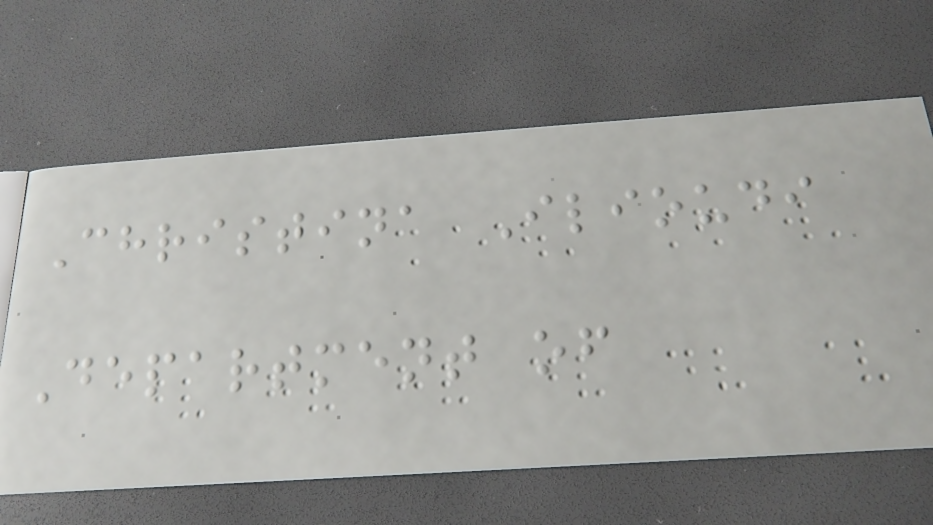Christina Ilioudi
Department of
